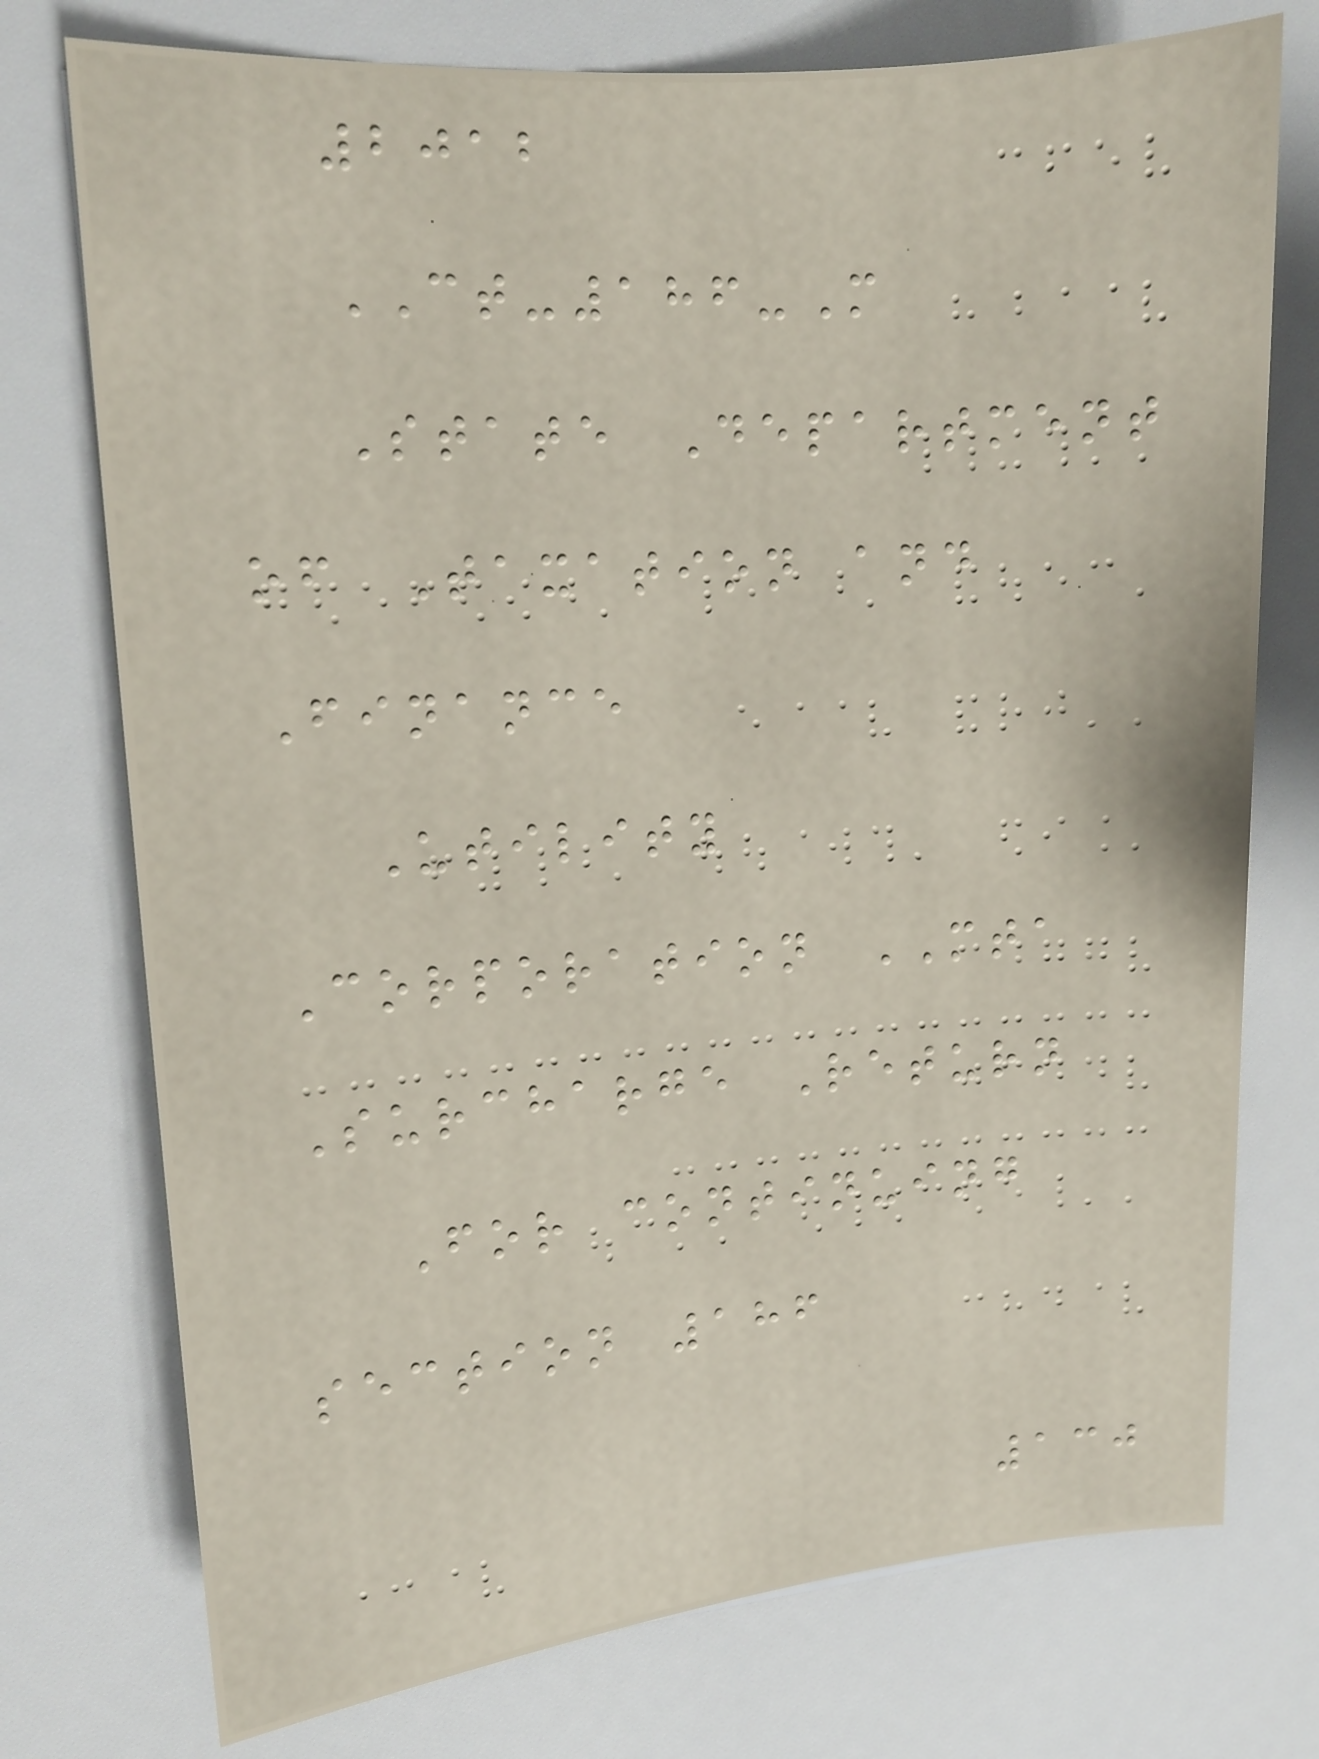2012
CT-186-M
State Department
of Taxation and
Finance
Utility
Corporation MTA
Surcharge Return
For continuing
section 186
130
